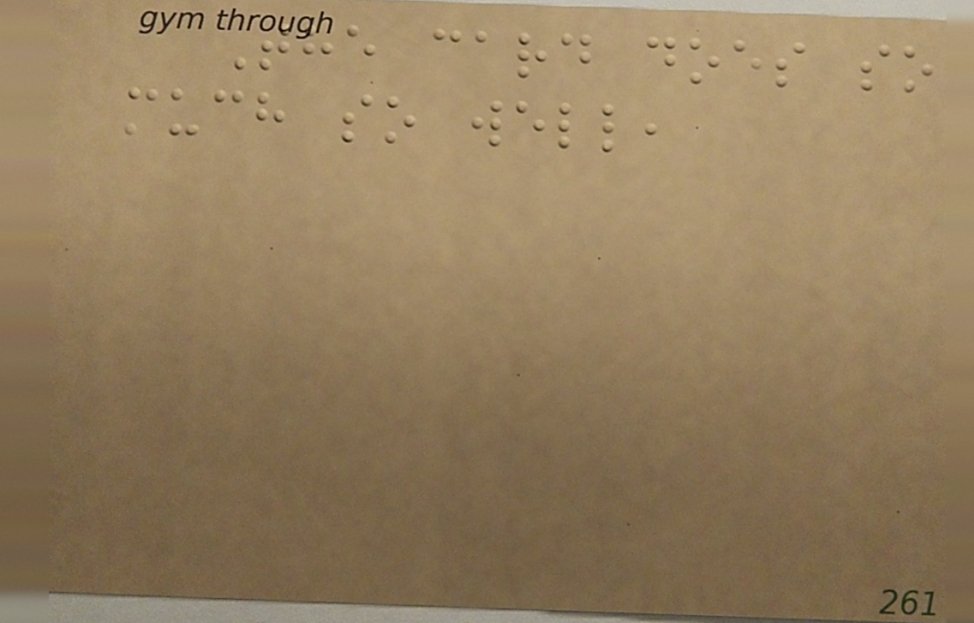The card does so
much so well,
